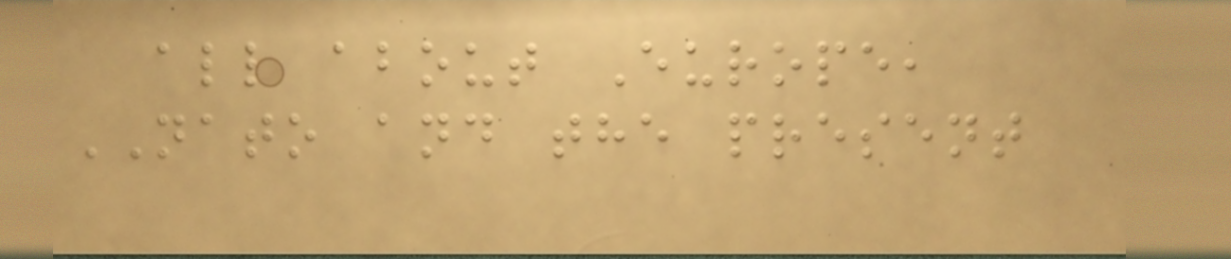all about Europe,
NATO and the present
